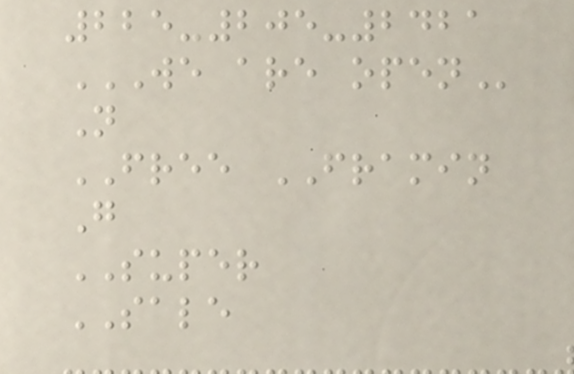225-205-2421
WE ARE OPEN
N
FREE FRAMIN
G
SUPER
SALE
